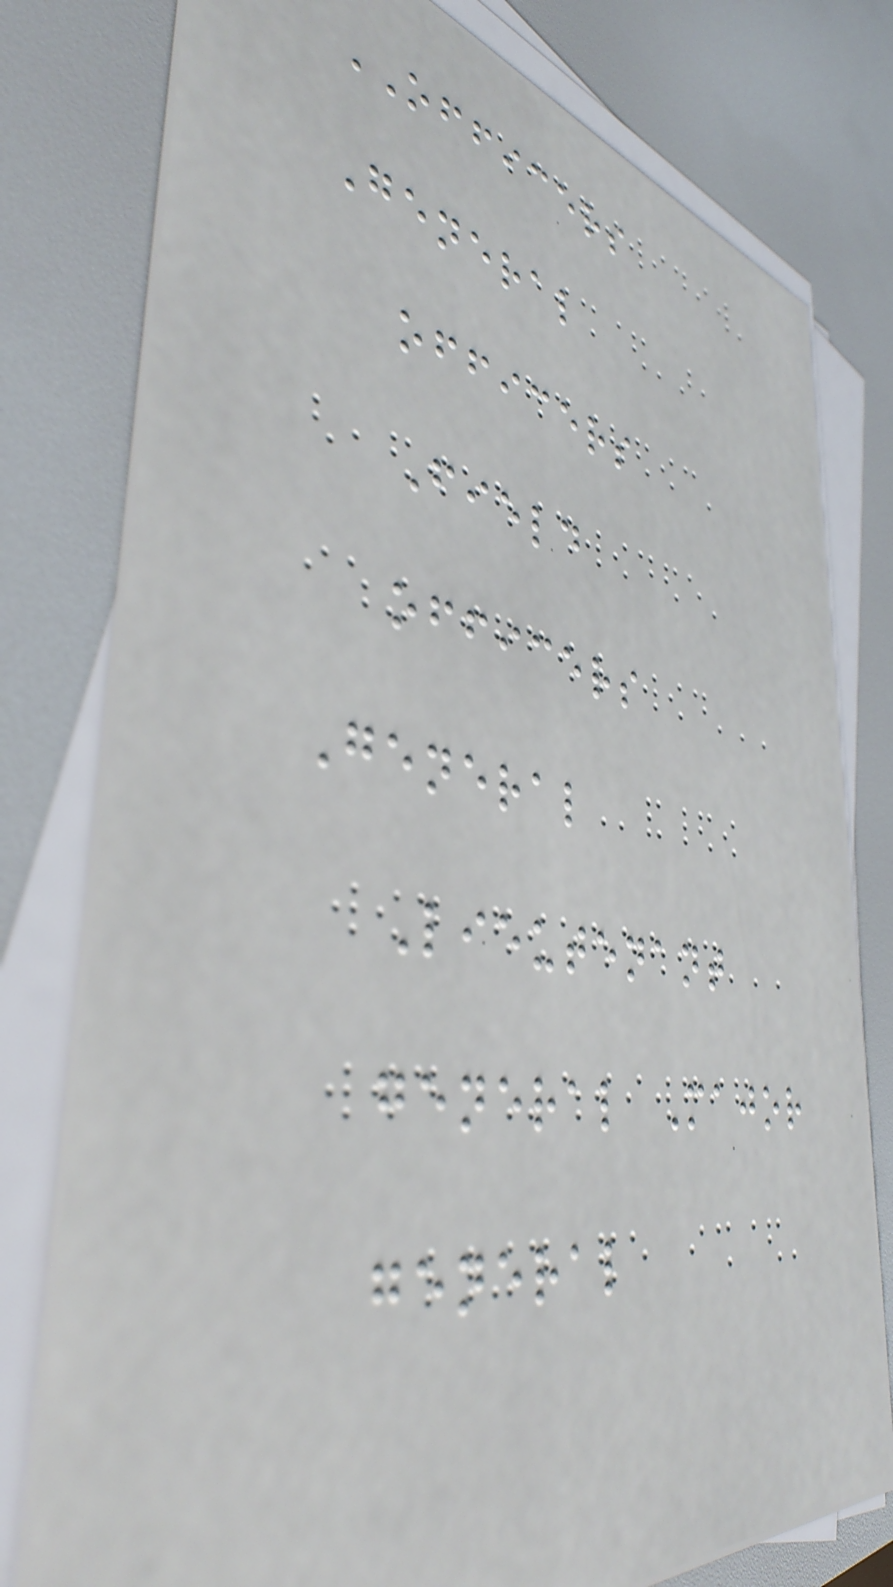OFFICERS
General
officers
Field
officers
General
Lieutenant
general Major
general
